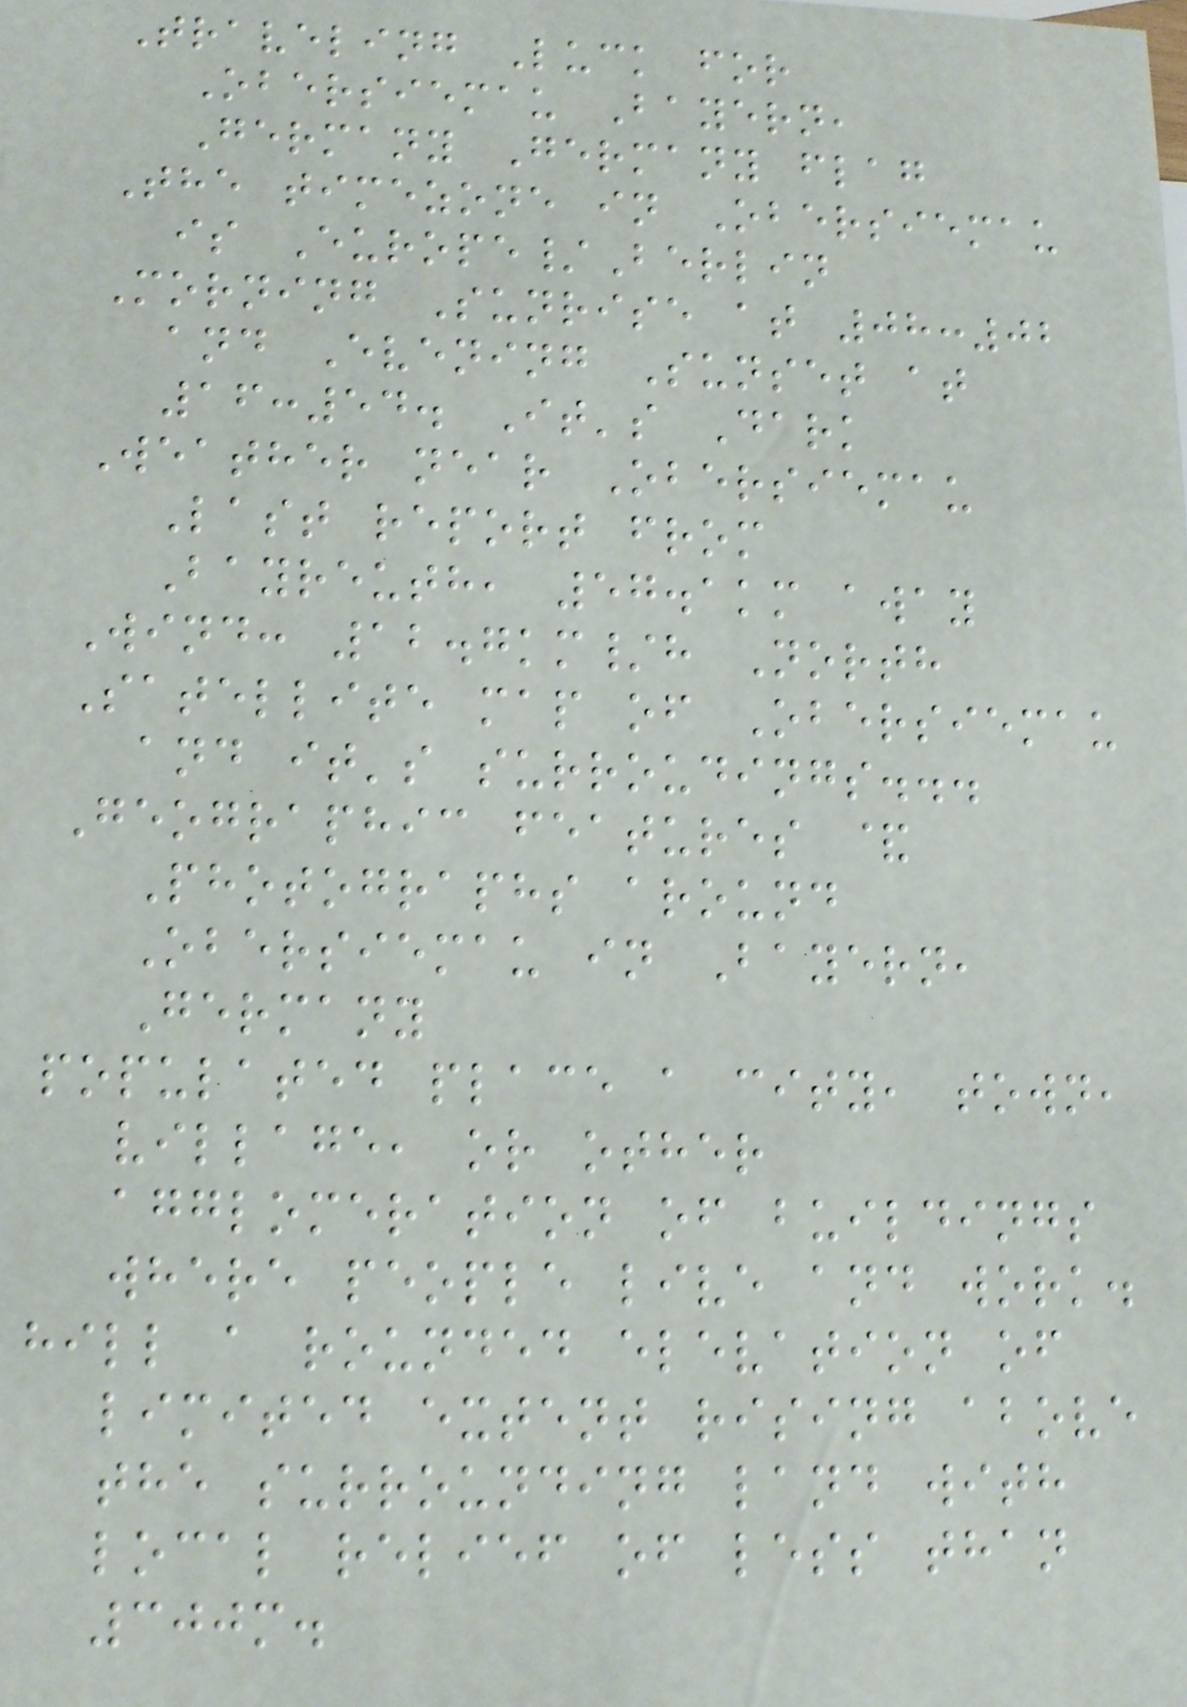Traveling Luck for
Obersiemau Bayern,
Germany Germany flag
The timezone in Obersiemau
is Europe/Berlin
Morning Sunrise at 08:02
and Evening Sunset at
16:54. It's Dark
Weather near Obersiemau
Last report from
Bayreuth, 57.1km away
Wind: 12.7km/h North
Satellite map of Obersiemau
and it's surroudings...
Geographic features &
Photographs around
Obersiemau in Bayern,
Germany
populated place a city, town,
village, or other
agglomeration of buildings
where people live and work.
hill a rounded elevation of
limited extent rising above
the surrounding land with
local relief of less than
300m.
